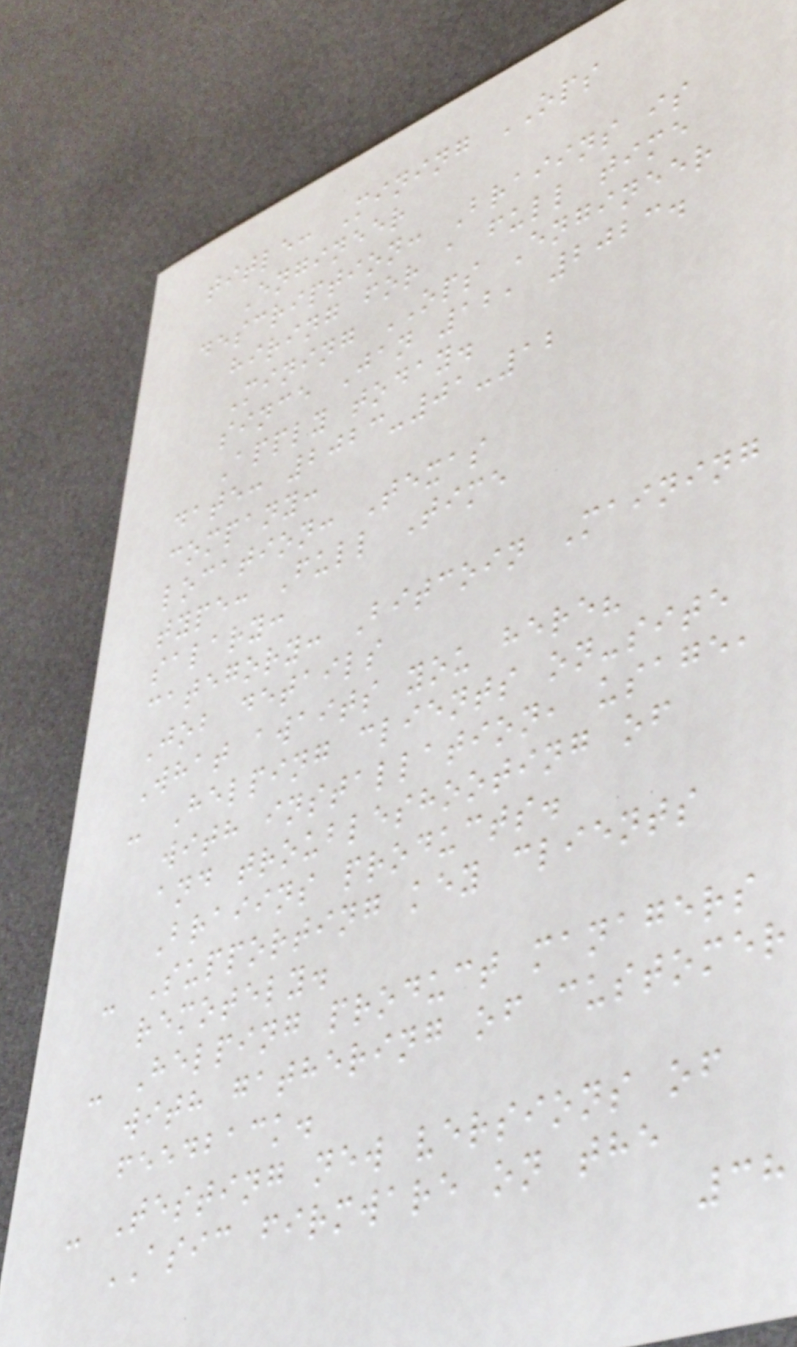title: Mining OPS
Engineer
description: Braiins is
hiring for a full time
Mining OPS Engineer
since Jan 12, 2023.
Apply today.
date: 2023-01-12
company:
location: Texas
type: Full Time
salary:
category: Bitcoin Maining
Job details
What awaits you here?
- Helping clients on-site
with installation, usage,
and troubleshooting of
Braiins products.
- Supporting key clients
remotely.
- Helping product managers
with gathering of customer
feedback.
- Testing new versions of
ASIC firmware on the
38
